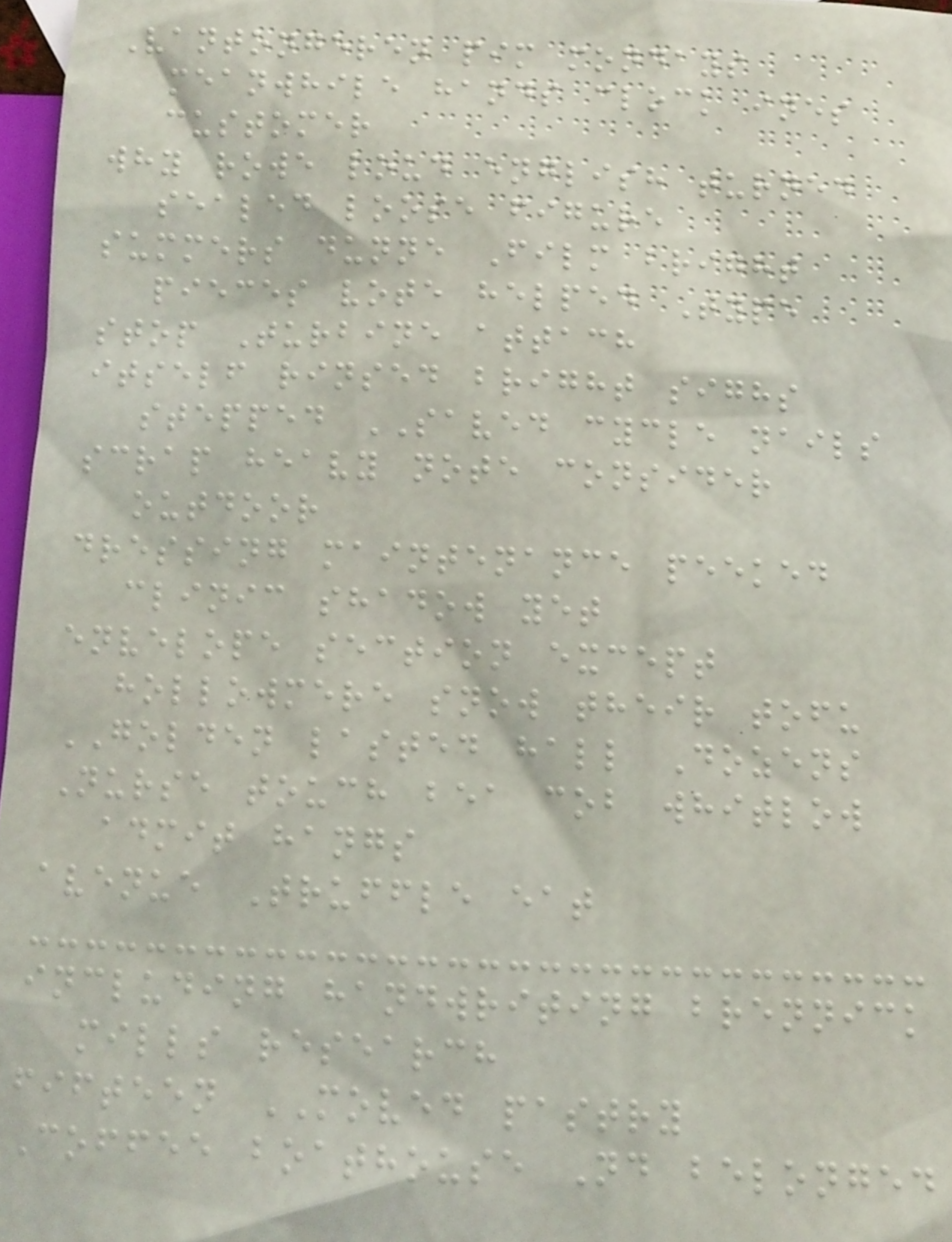Vantongeren pim mondays
meanwhile hands clock ines
customer
why rowe loud english turned
sealed loose figure
summers dunne Film bright
pieces vote helped Type
stop Turbine attach
itself rinsed bright sighs
stepped SAVED cycle nails
scrap heavy note consider
outdoor
dressing maintenance peeked
clinic shadow yet
envelope section except
hollowmere snow their tofu
GOLDEN lasted hall Dozens
Nurse touch bea cob whitlow
admit hangs
avenue Truffle eat
including handwriting brennick
mills research
fifteen MOVED pastry
Coffee boathouse Nd belonged
